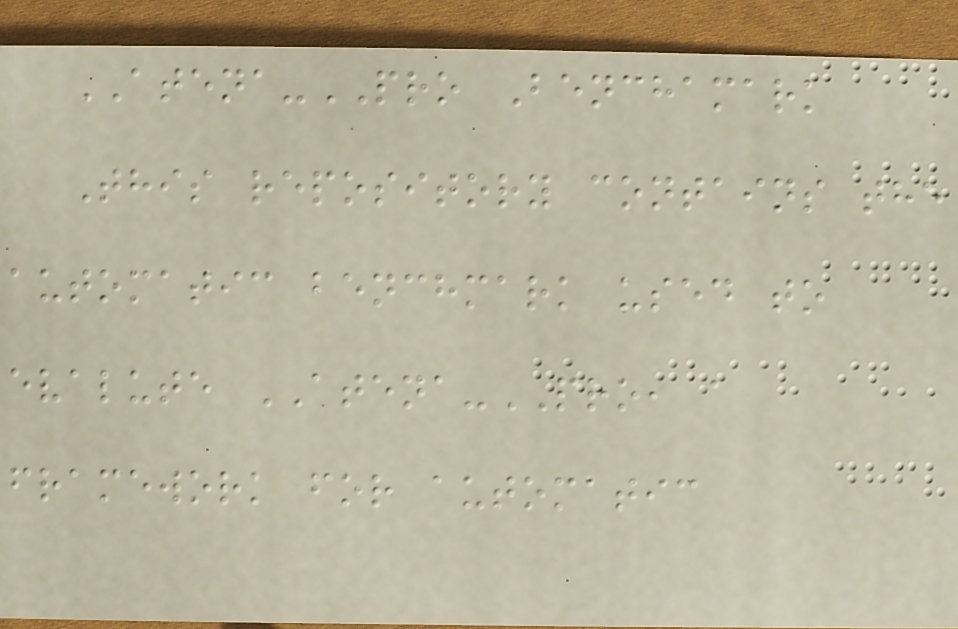ATENA-PRO Benchamark
This repository contains the
automatic benchmark used to
evalute ATENA-PRO, a
framework for automatic
